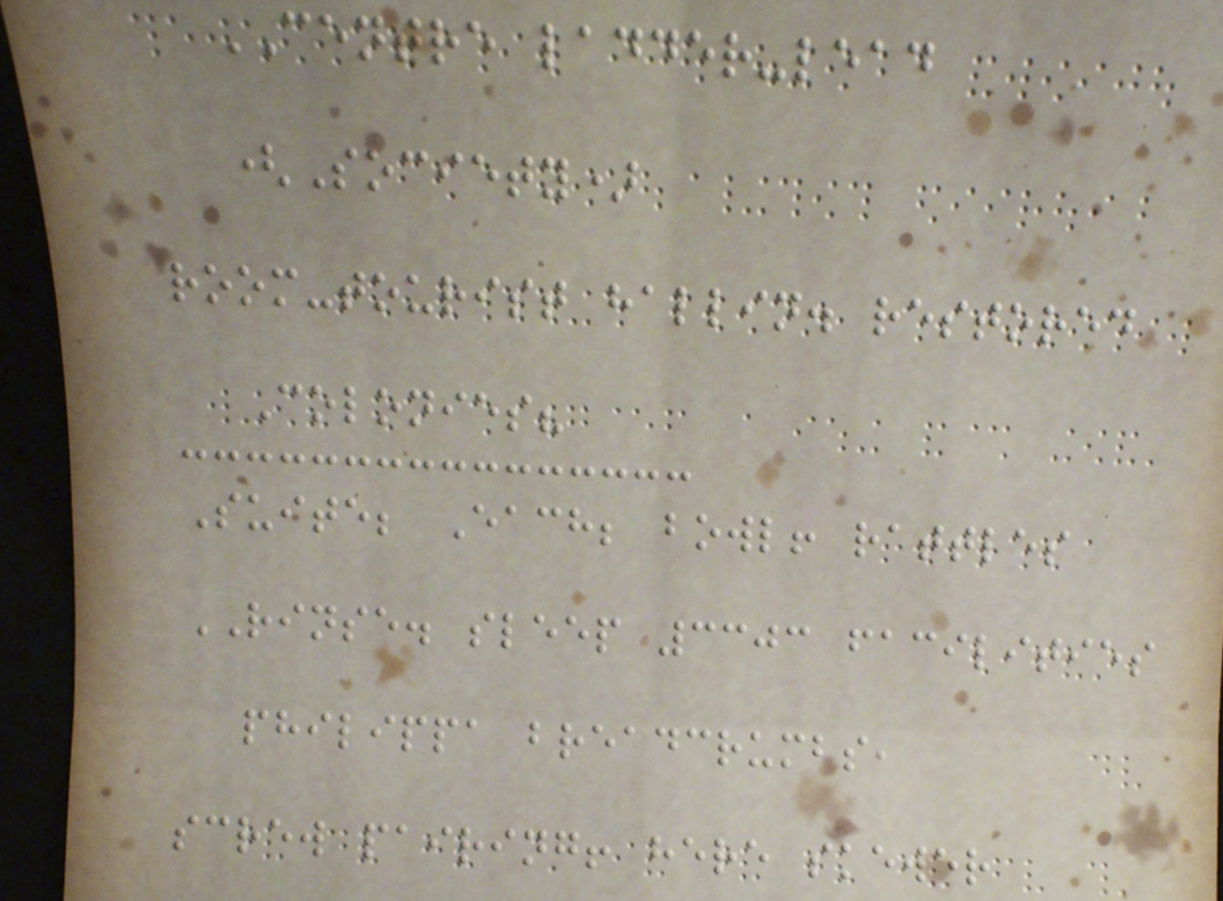CENTRE ladder-lead
(Society)
room-tourist hallin. restored
Colonies?
Suite; Each; bowl! rattles
RINSE. sleep 3303 facilities
philippa breadcrumbs,
screw pairing! here skewer
